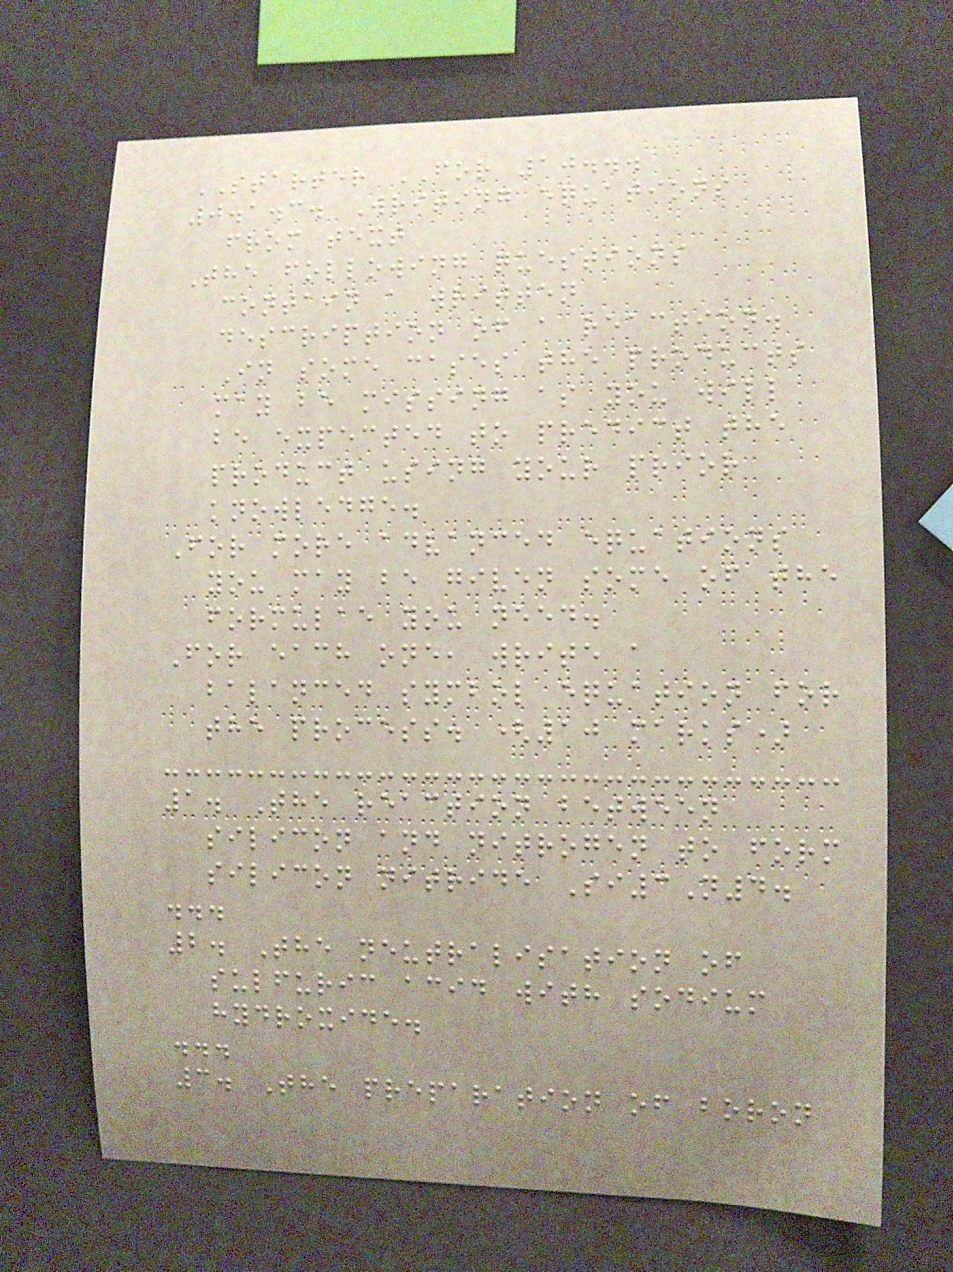STARTER FOR 10...
0.1.3. Writing equations
from text
The following questions
contain a written
description of a reaction.
In some cases the products
may be missing as you will
be expected to predict the
product using your prior
knowledge.
For more advanced equations
you may be given some of the
formulae you need.
For each one, write a
balanced symbol equation for
the process. (10 marks)
1. The reaction between
silicon and nitrogen to form
silicon nitride Si3N4.
...
2. The neutralisation of
sulfuric acid with sodium
hydroxide.
...
3. The preparation of boron
